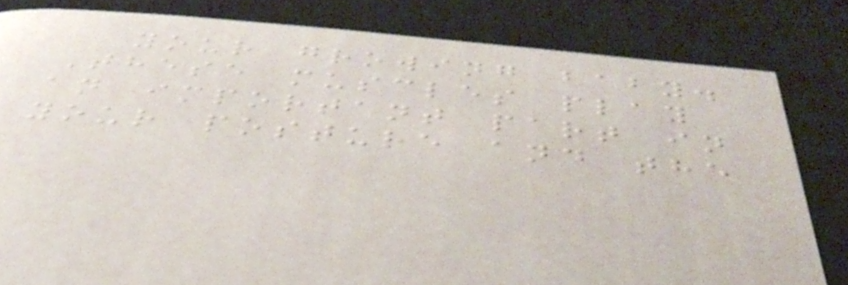your growing baby.
These muscles play
an important part in
your posture and the
